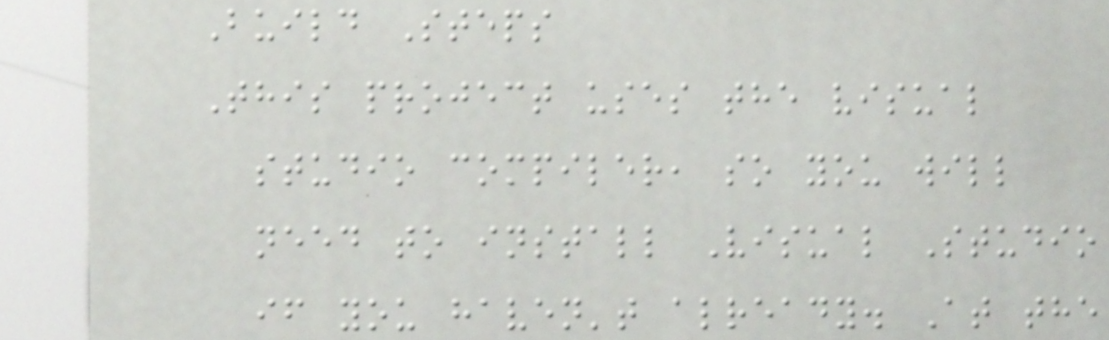Build Steps
This project uses the visual
studio compiler, so you will
need to install Visual Studio
if you haven't already. At the
